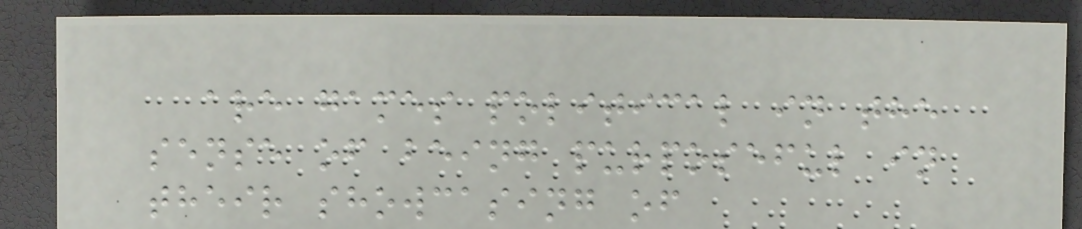are games political in the
sense of being purposeful in
their showcasing of
